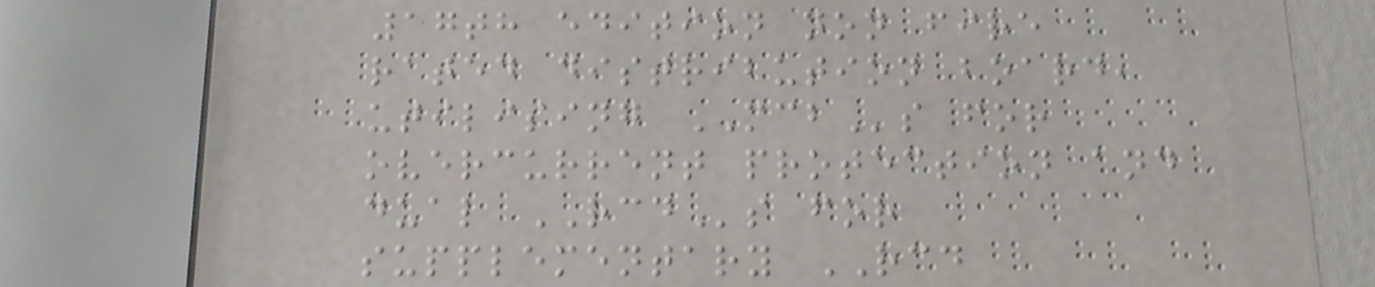17th edition non fire
rated distribution board,
utilising MCBs for
overcurrent protection and
dual RCDs for
supplementary RCD
